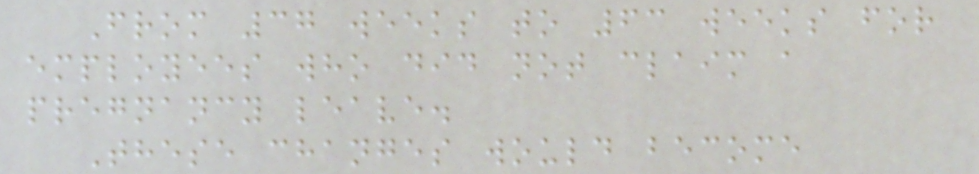From 37 weeks to 63 weeks for
employees who did not claim a
pregnancy leave.
These changes would become
